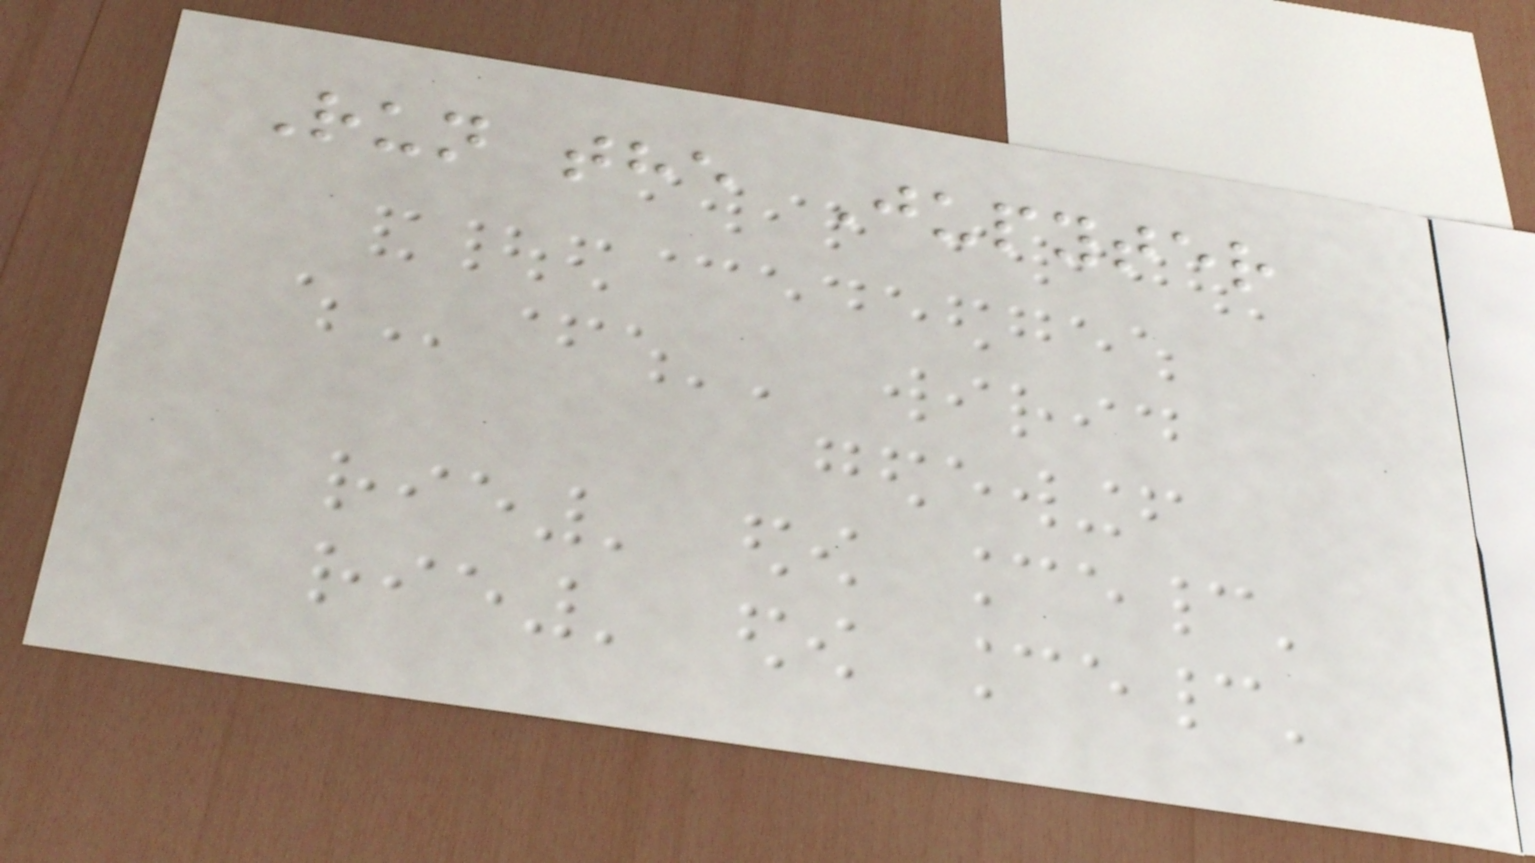Run the Jupyter
